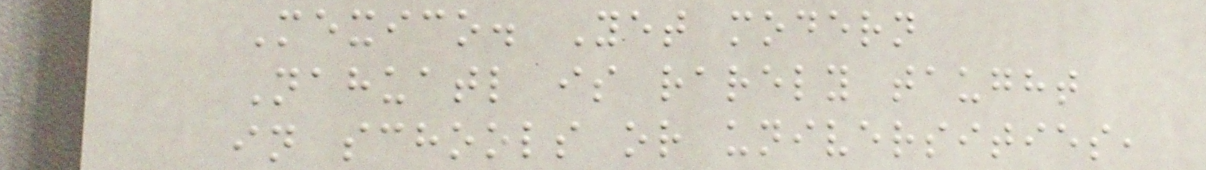Mexico. Yet modern
Nahuatl is rarely taught
in schools or universities,
